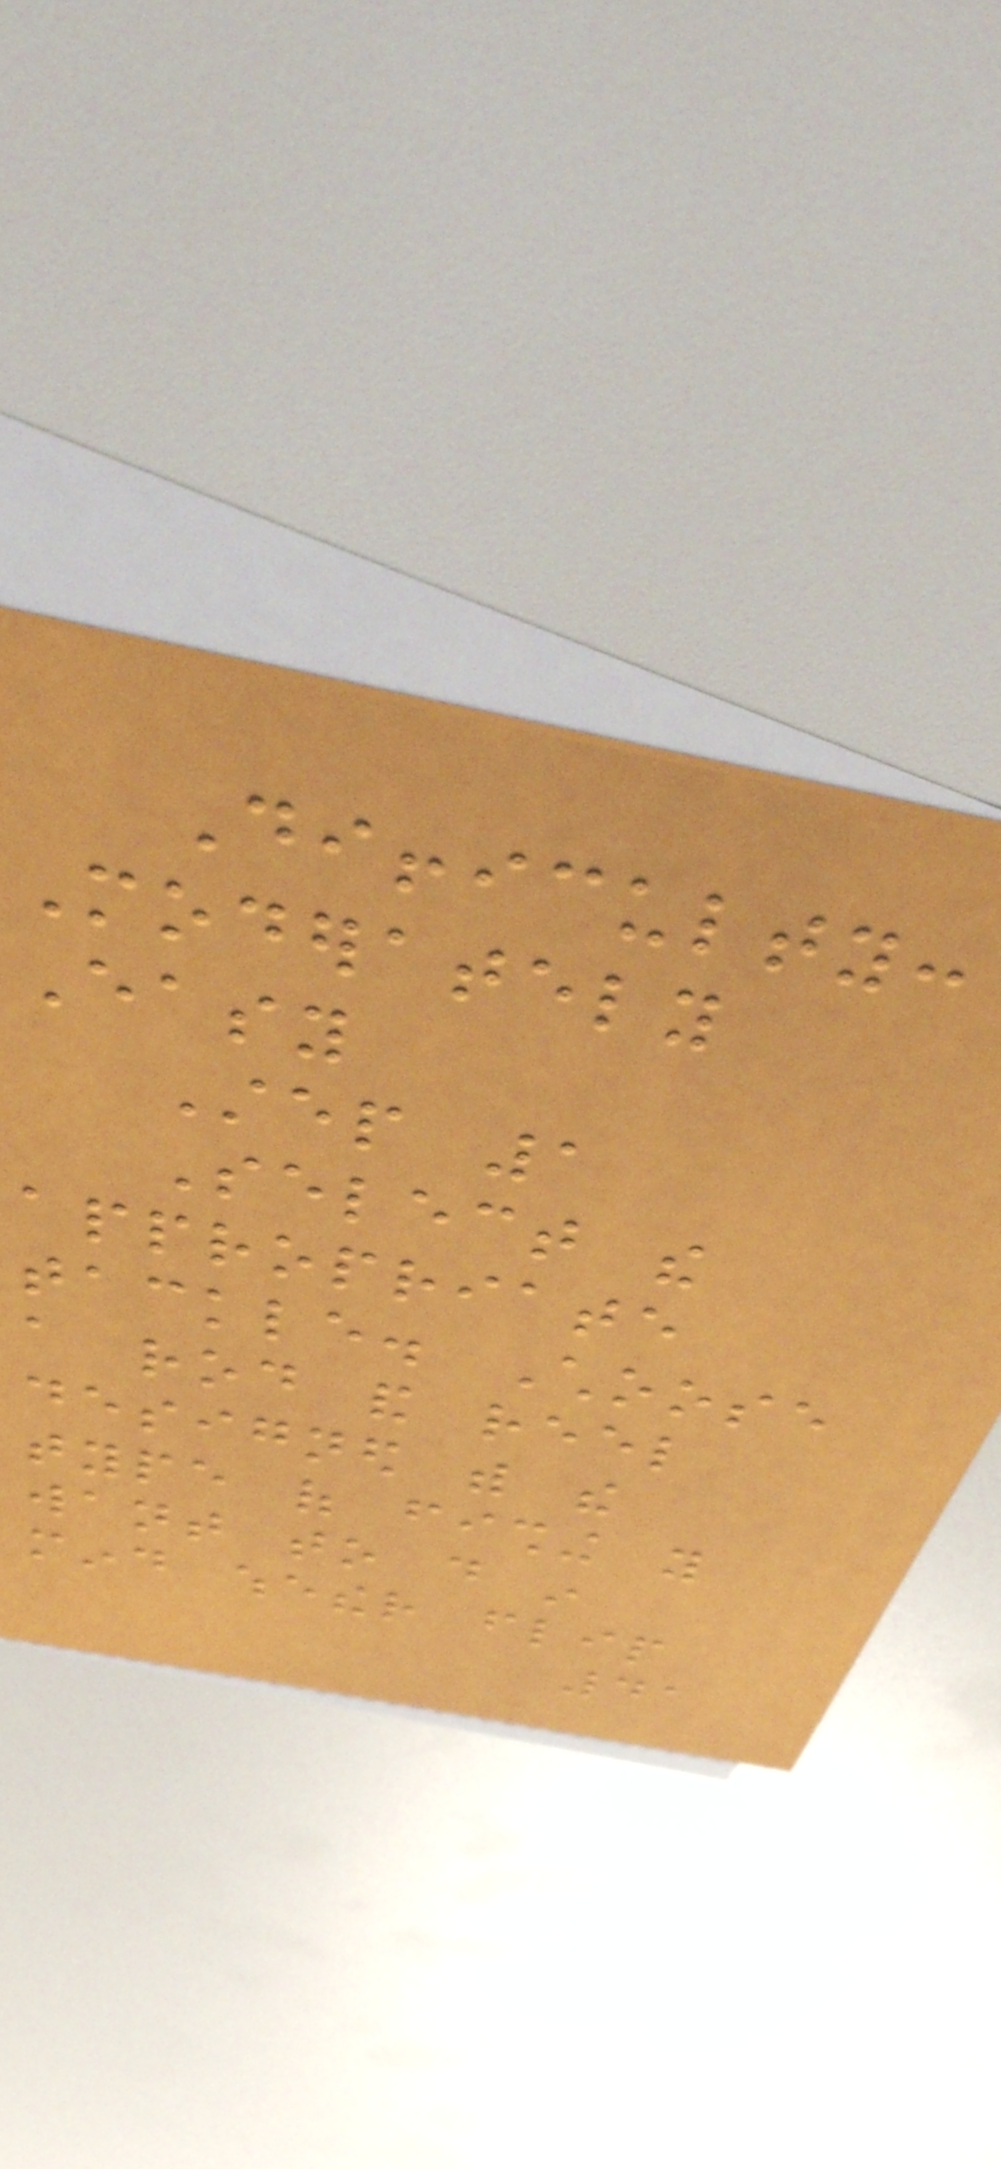Difficulty:
Moderately
Easy
Step 1
Select the
appropriate
tackle. Choose
a rod and reel
designed with the
type of fishing you
want to do in
mind whether flip
41
